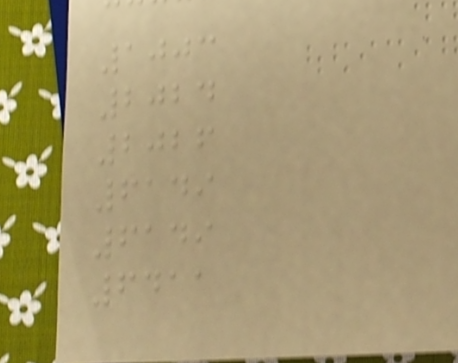1003
2024
2026
6149
6149
6411
